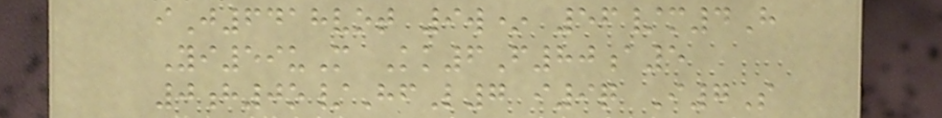iJ6418vot 9w* 56/m4H
Yi59uM Kk6F80a5
0h0o/HfL7 i9q I7S
